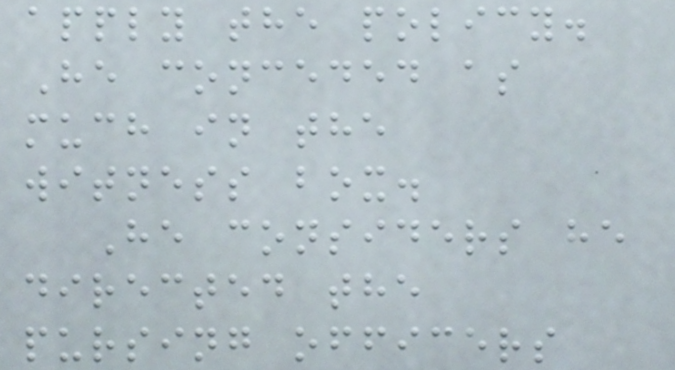apply the policy.
He conceded as
much in the
witness box.
He considers he
directed the
pursing officers
